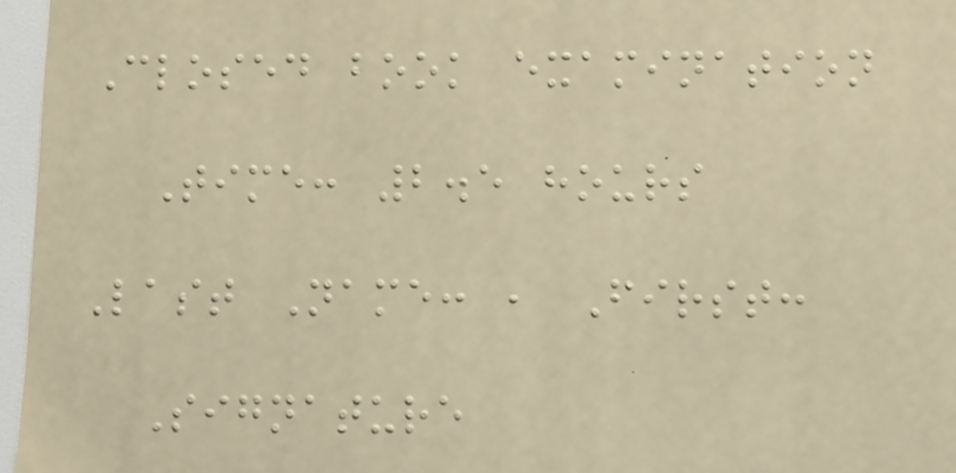Closed book examination
Time: 2.5 hours
Last Name: , First:
Signature
